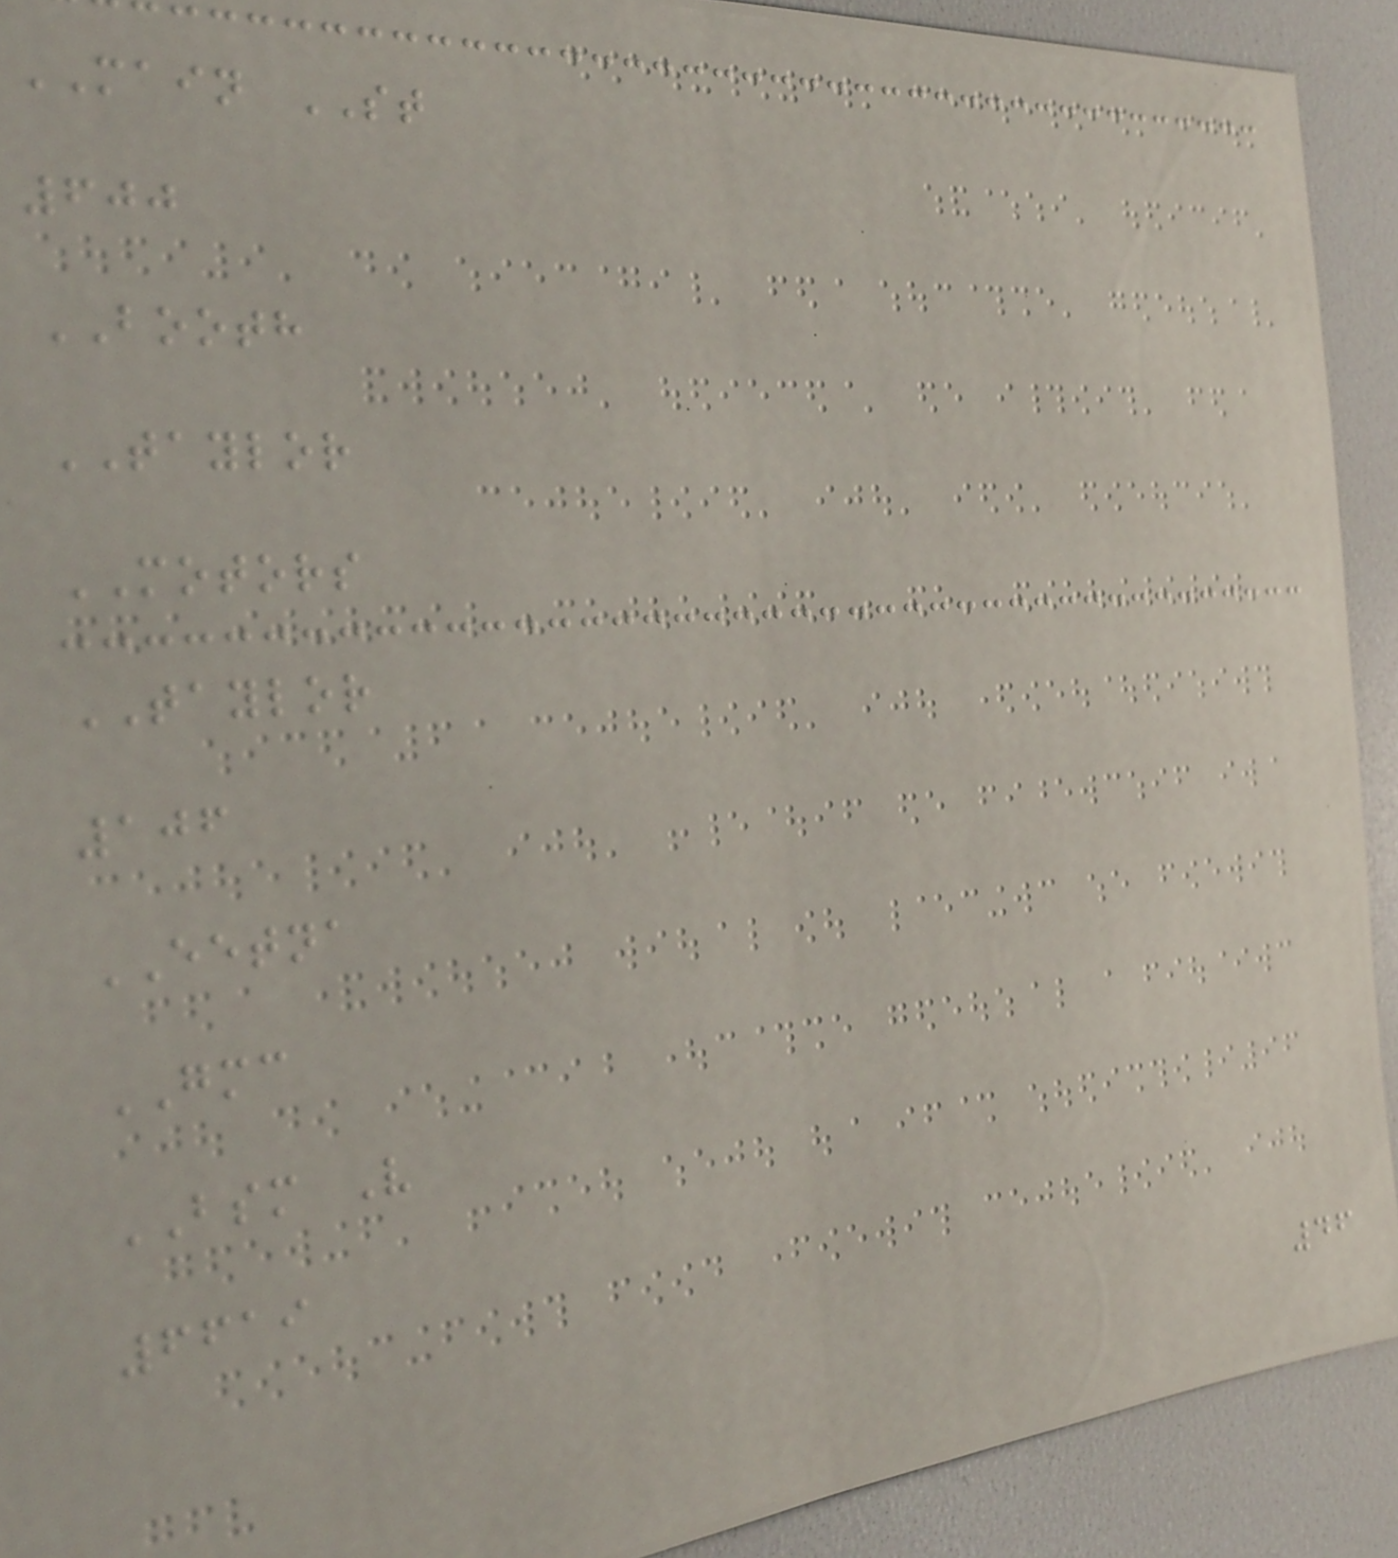MAIN ST
600
BOOTH
TAYLOR
MOTORS
TAYLOR
106
EETNA
GMC
BSM V
6619
46
